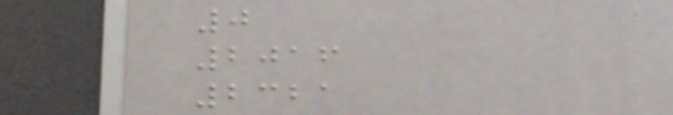0
2016
2321
